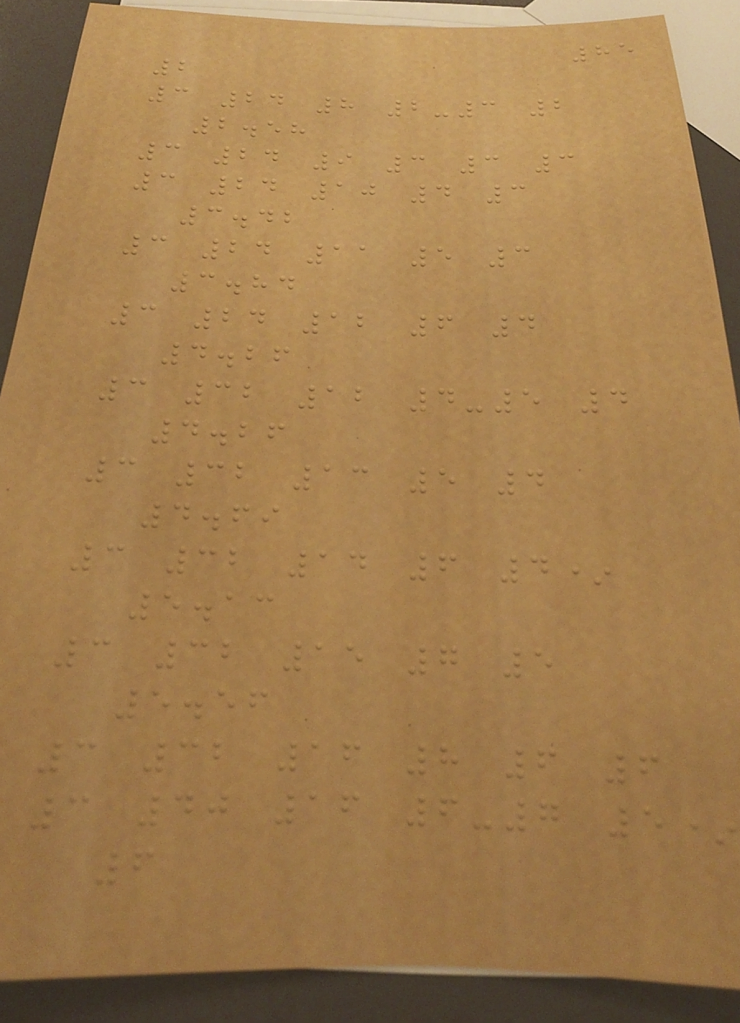85
2
3 24 8 2-3 2
2.58
3 24 9 3 3 3
3 24 10 4 3
3.42
3 24 11 5 3
3.84
3 24 12 6 4
4.26
3 32 12 4-5 4
4.26
3 32 13 5 4
4.69
3 32 14 6 4*
5.13
3 32 15 7 5
5.56
3 32 16 8 6 6
3 40 16 6-7 5*
6
